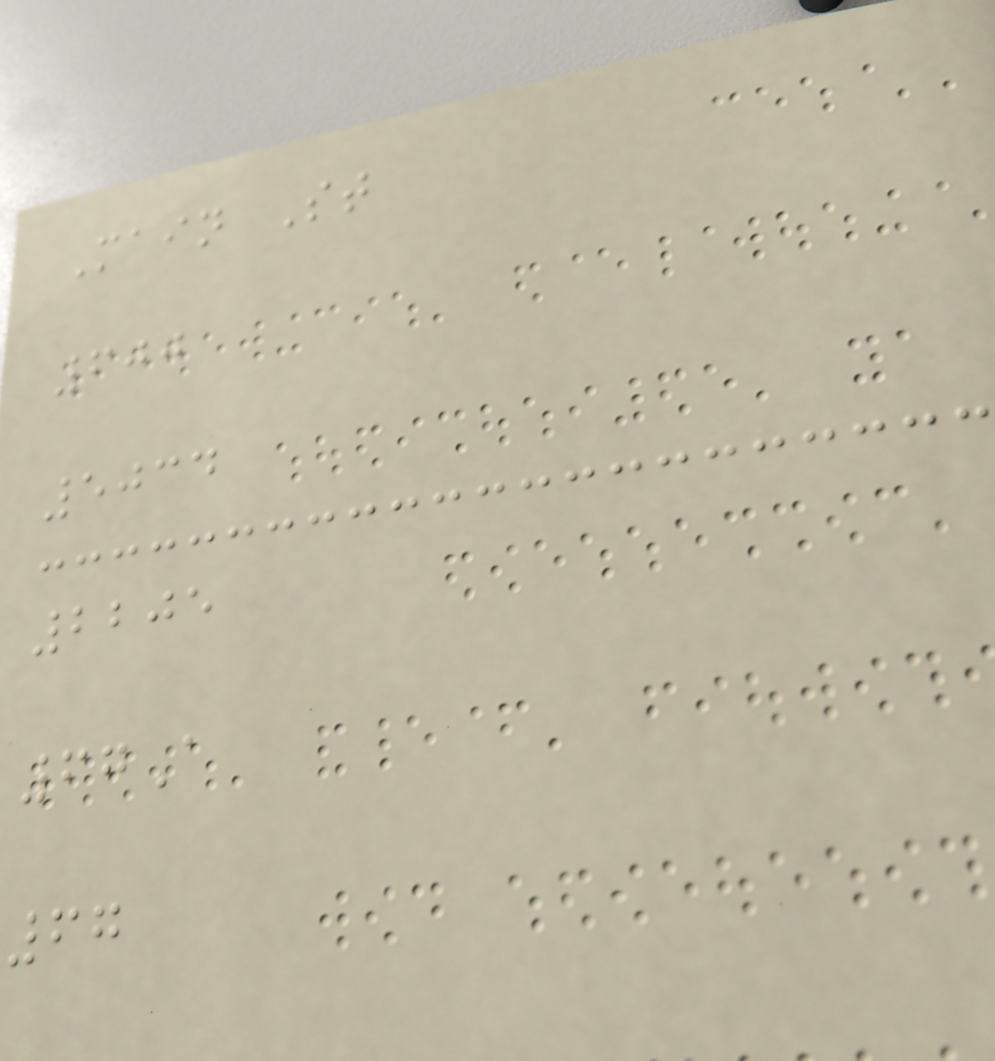Main St
600
5034
2205
67A
67
